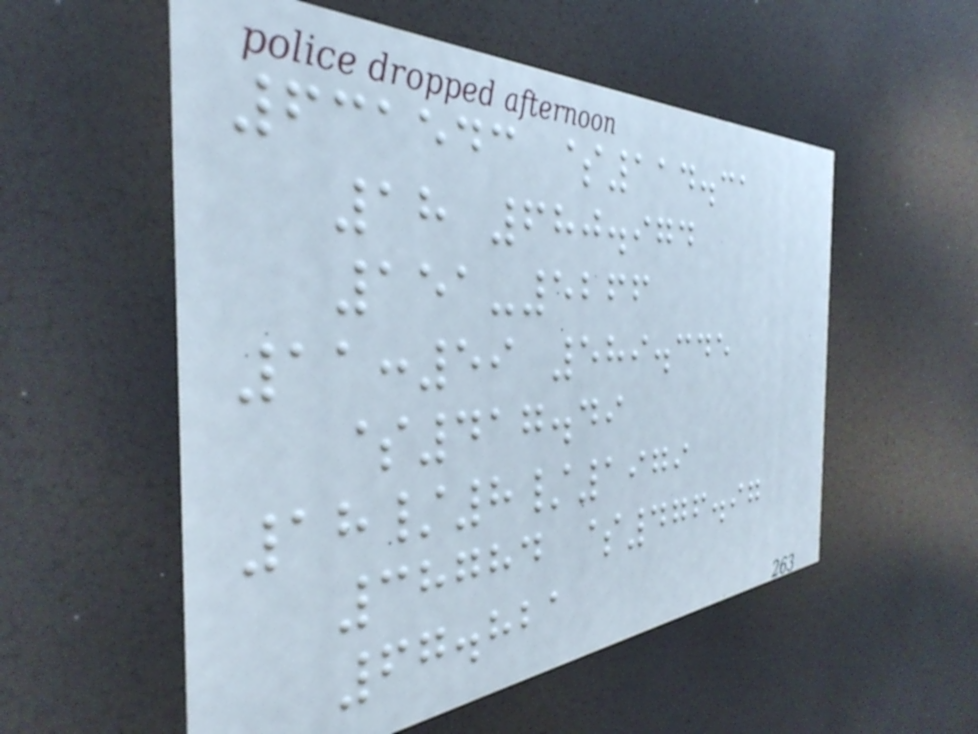631543 $114.31
18 680.974
151-5266
11:59 589.345
$417.49
18/8/1979
38784 $476.97
67.821
